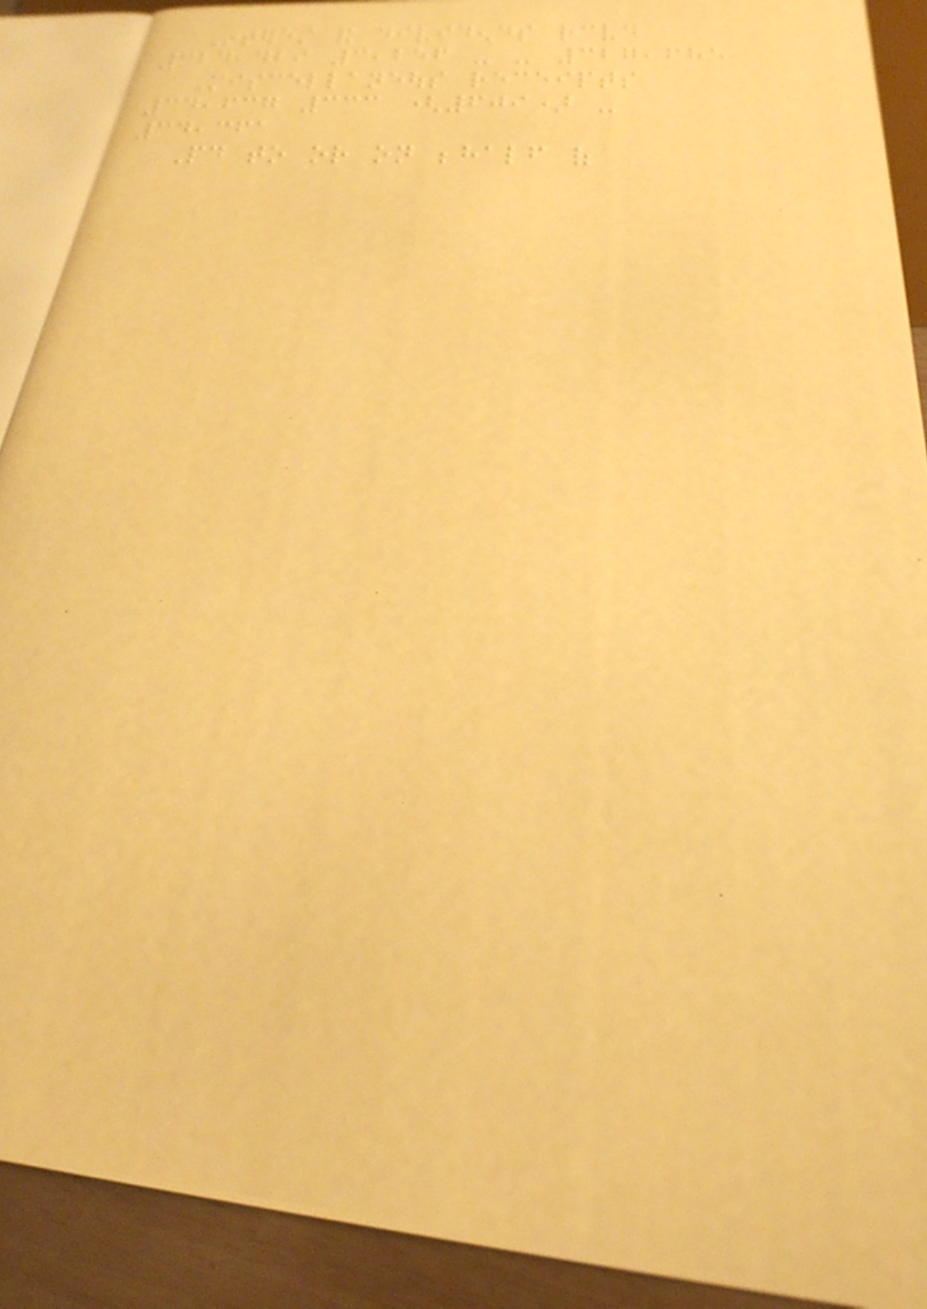Interest and dividends received
324,429 3,256 - - 327,685
Miscellaneous receipts
34,637 333 (609) -
34,361
Paid to or on behalf of
